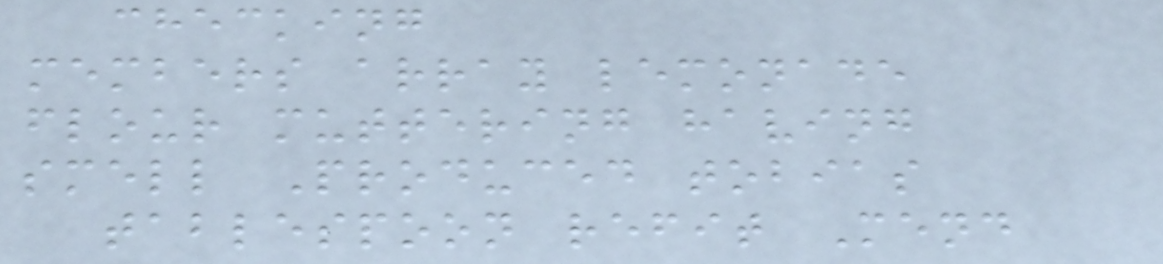checking
members array lemonade
flour muttering having
smell Produced tobias
tablespoon refit Mend
